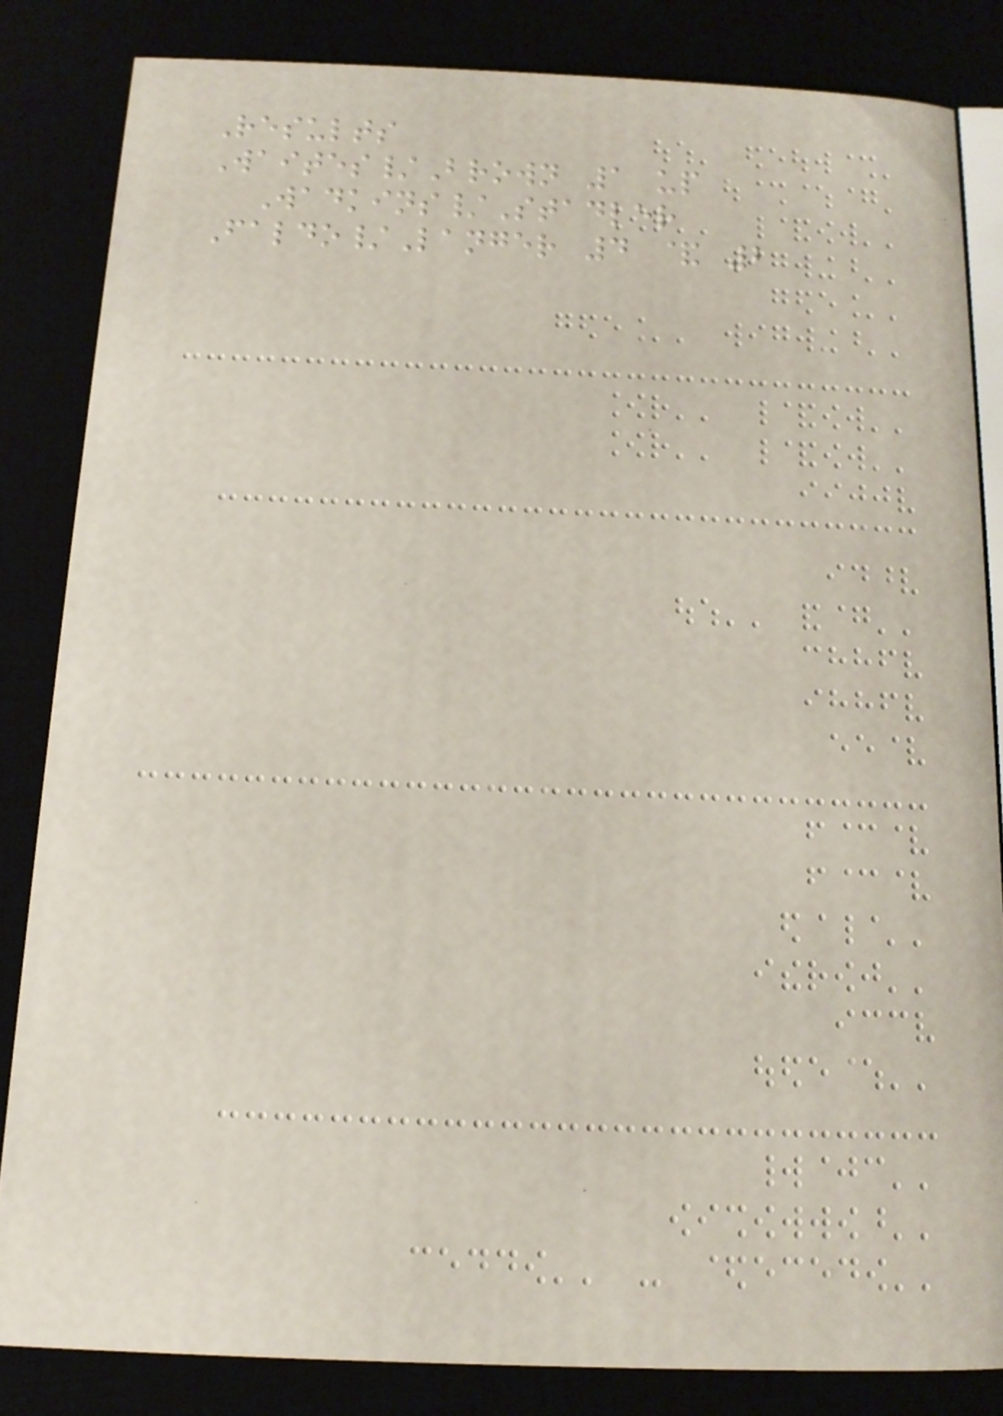Results
Waites/Brown 1 up
Wadkins/Stadler
Faldo/Langer 4 & 2
